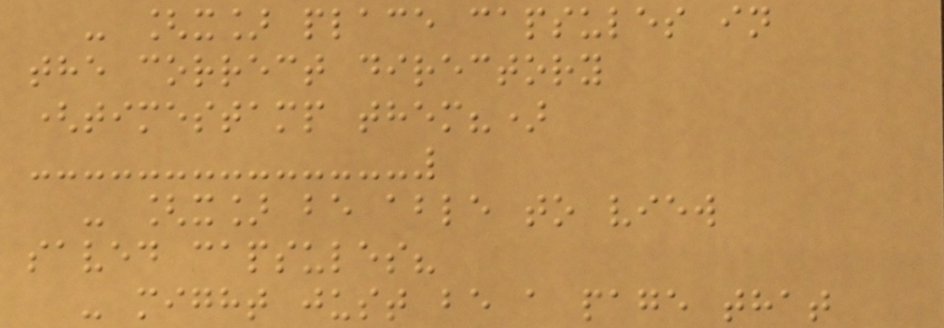- [x] place capsules in
the correct directory
(timestamp them?)
- [x] be able to view
saved capsules?
- might just be a page that
